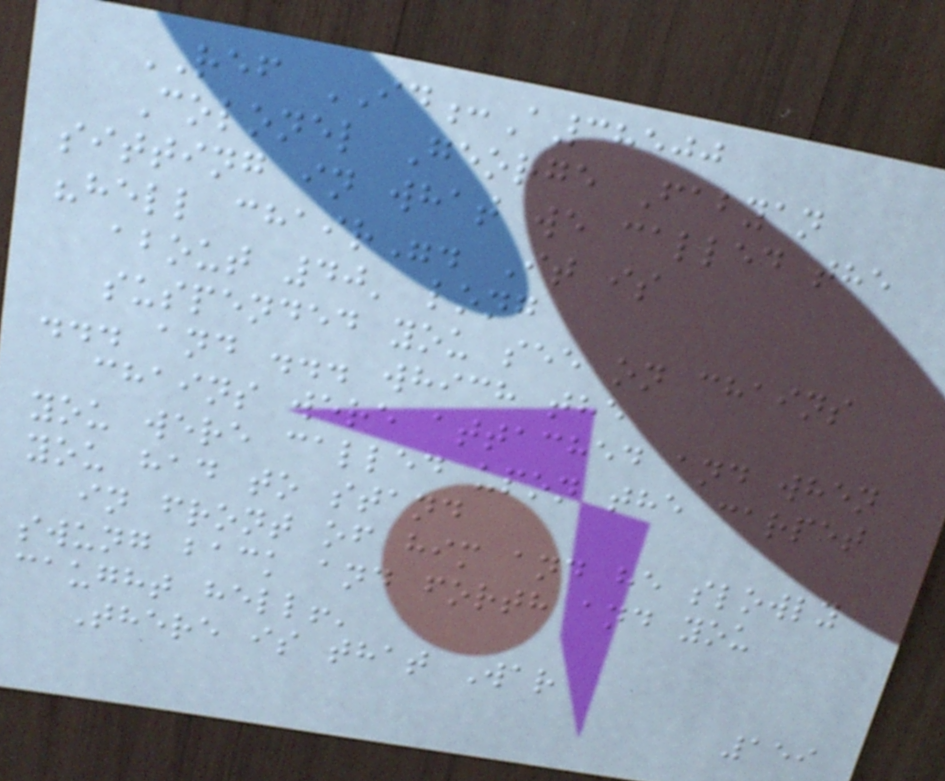REF ID:A38500
Colonel George Fabyan
sitting in what we called the
"hell chair". It is
about 40' long
suspended you see on chains
... and ... which the
chains were attached and when
you were called upon the carpet
you had to stand
in front of him and he slowly
swung back and forth and you
caught hell!'
There is that War
159
